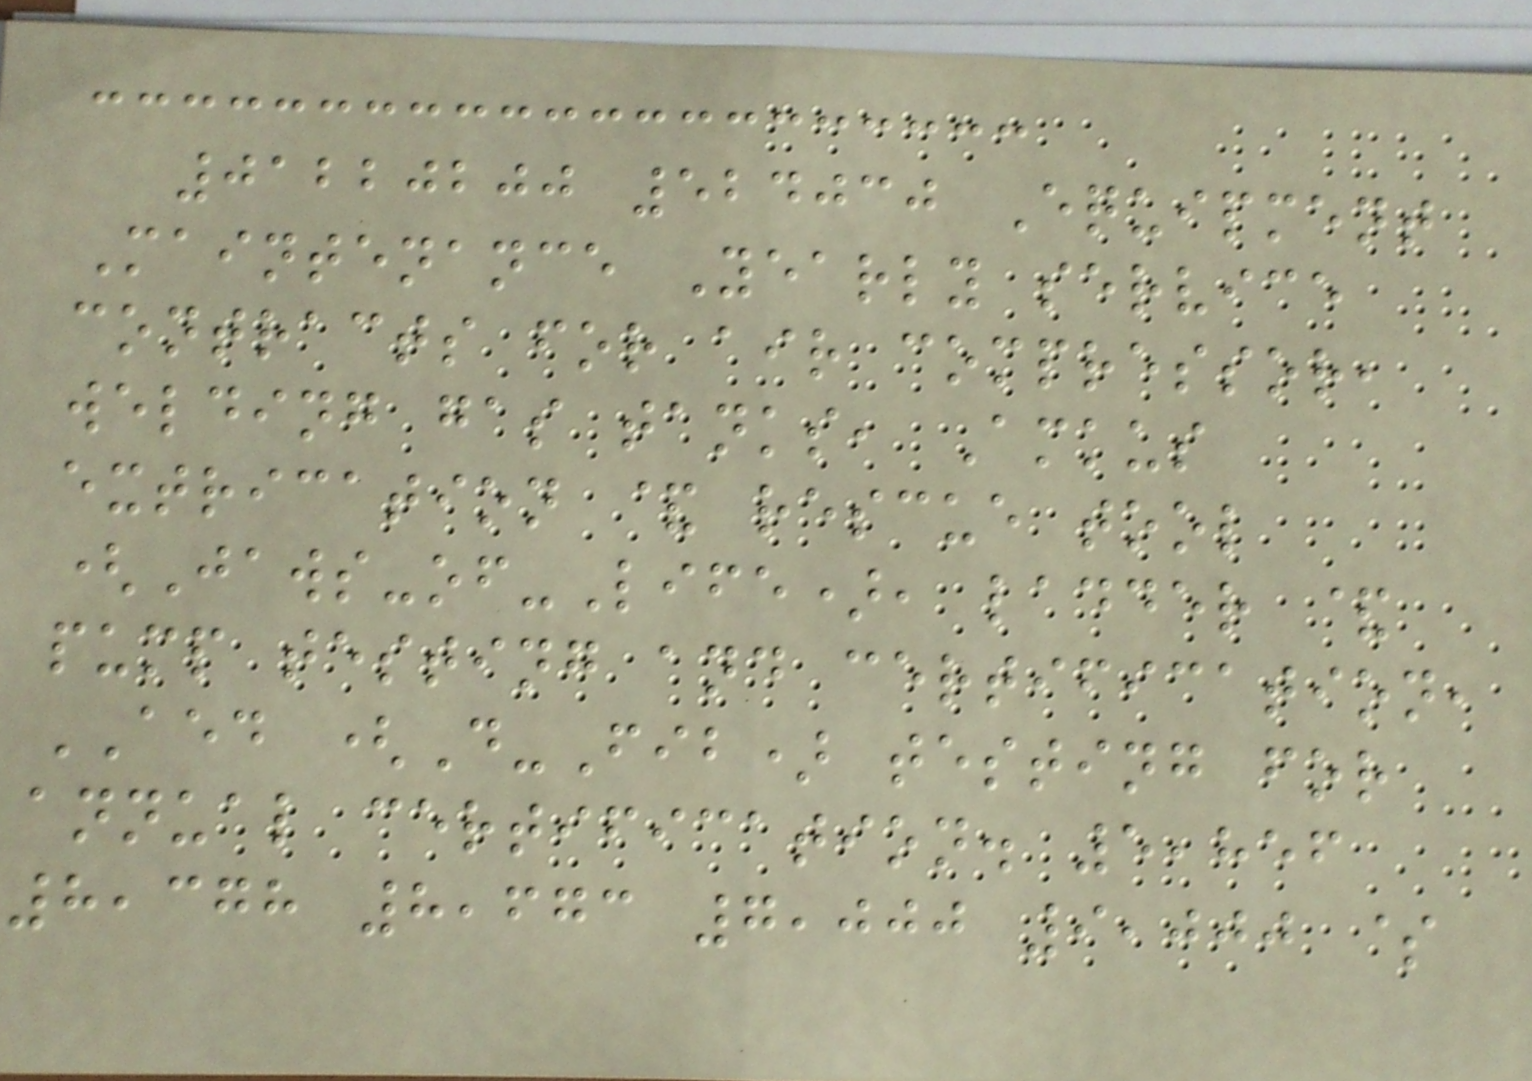01220200 524030 Equipment
Maintenance Yearly service
contracts for air compressor,
welding gas tanks, Amkus
extrication & rescue tool
(Jaws-of-Life), ladder &
pump testing and certification,
AED (D-Fib) testing for
annual certification. 5,856
8,378 8,673 7,000 9,000 $
